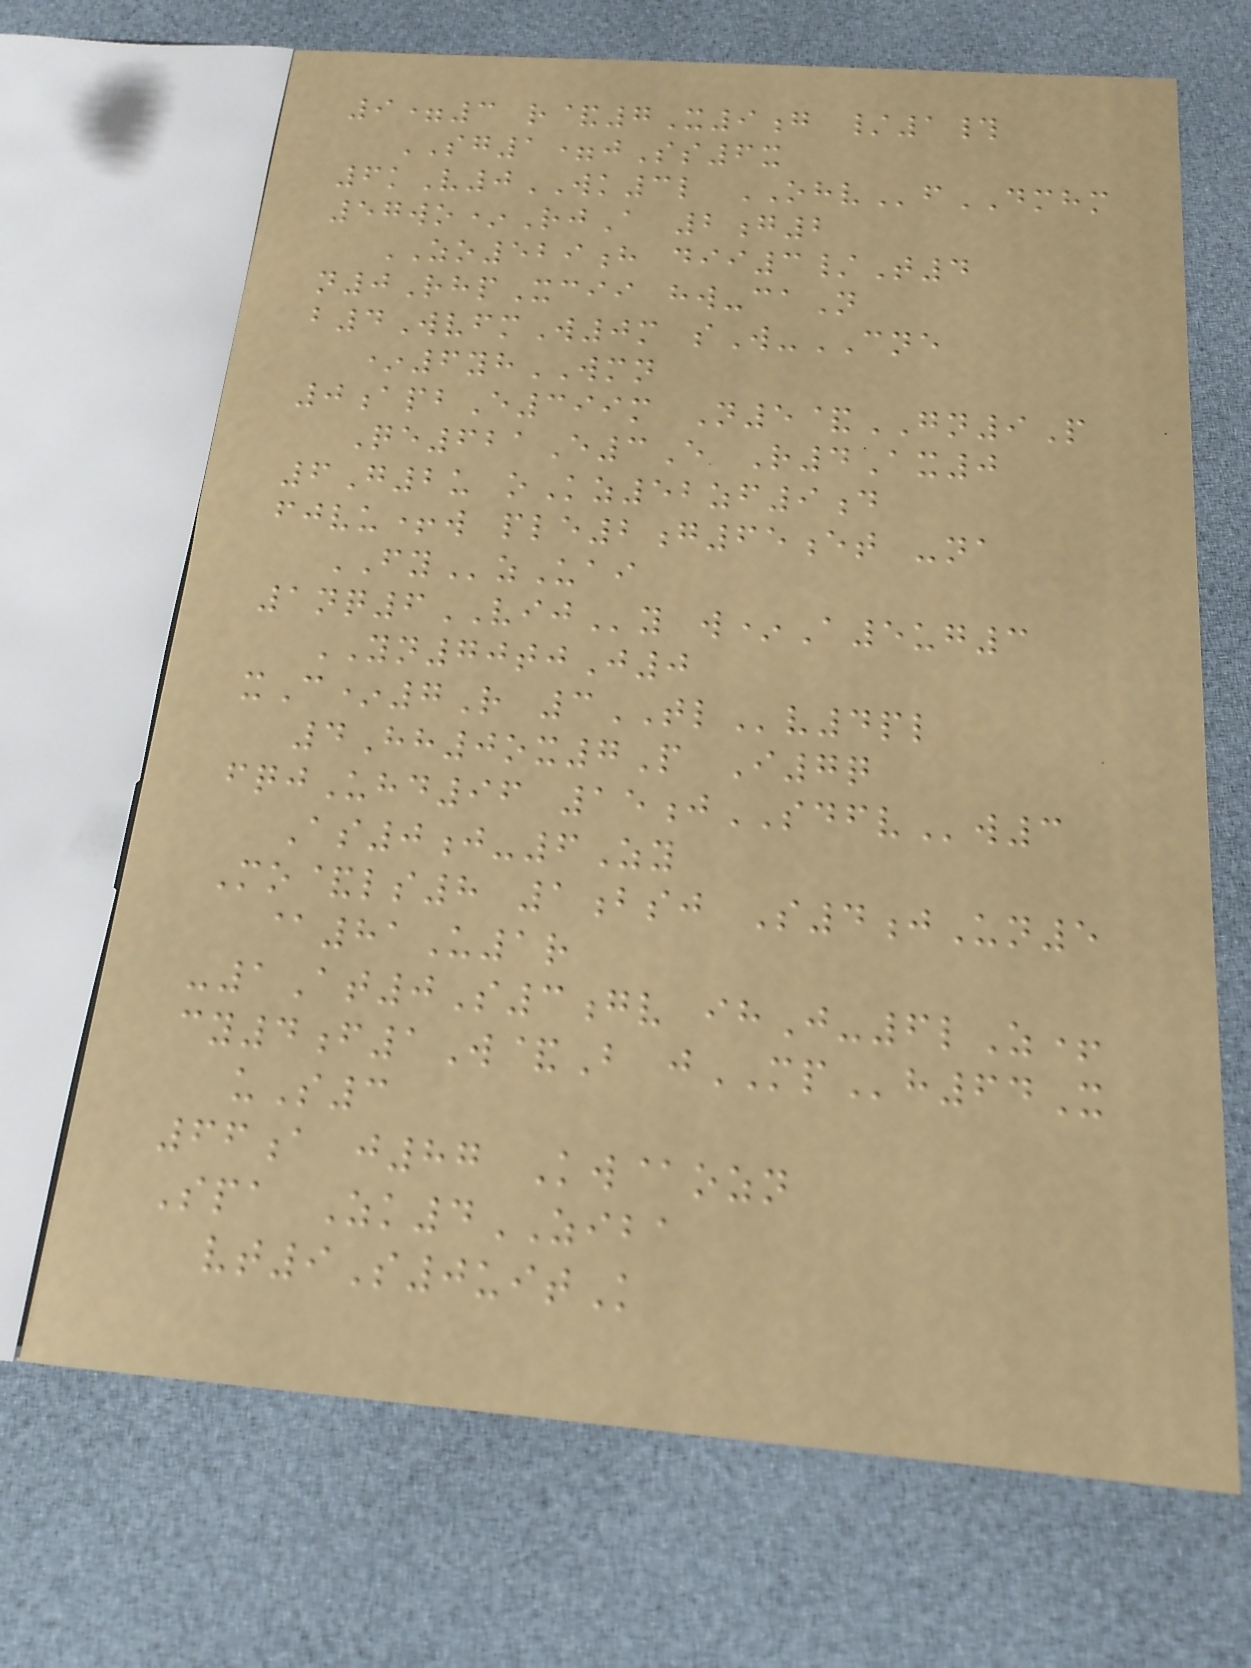9=3 r&7X9g /1#
SG1=jSs6x
6kV0WK3l OHVfDMHM
57wo*RjA 2g2
ZO529h dii3/T4
n0RhpXcii hw-caN
b4WvfmW0m sW-CNE
*6yhWMN
0apbE399m N5&GN9P
Qe621E3E R4Ax0
6G2u oKz52zf9d
fjvu+w ple2g65et -na
FYzUai
1nq6VIJy w*A5ug3
YN70tjJ0
xC*7R 3TLv4pl
4Hh0ox7P I7q
fqjUhd96 15jSDFVw3
As0j-6Zy
Mo&ls8 1bsj S4jUn5
@81U1r
-1At0S3gv ihJ-6lZ+
cy4f1W&B jMPh64X
uS3
66a j87 Kw@ozn
Spa Zk4ZIBA
vt9S0uitK
